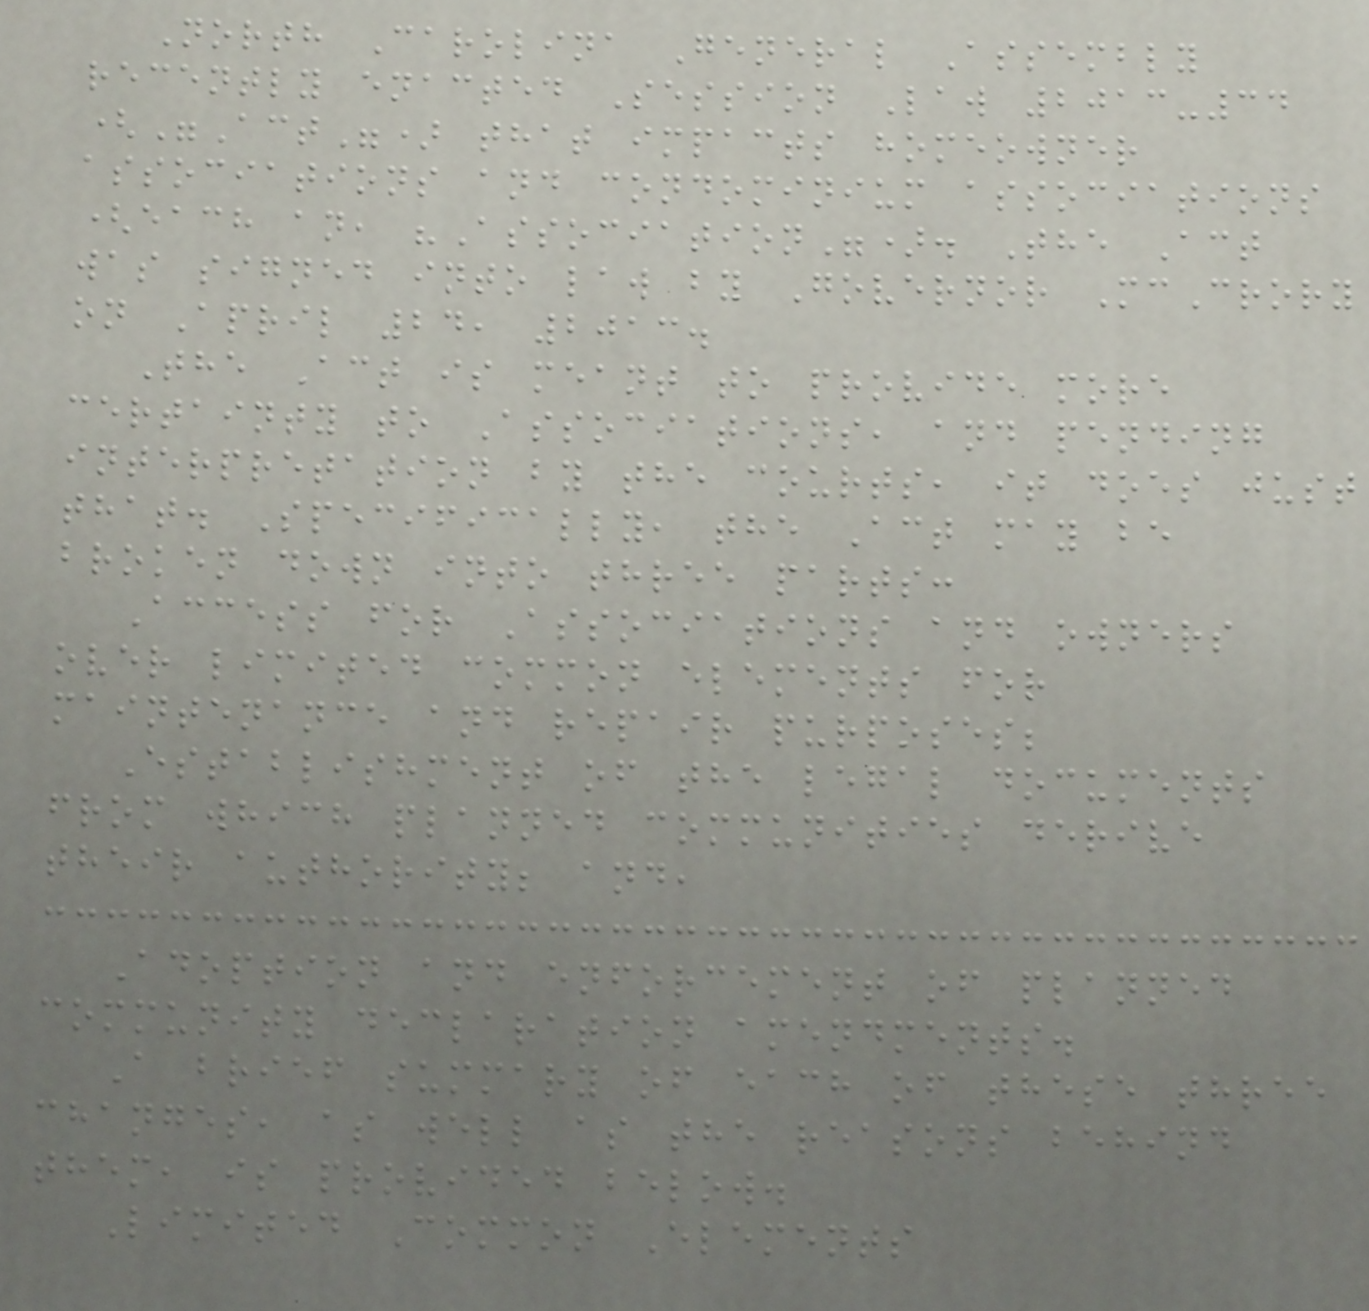North Carolina General Assembly
recently enacted Session Law 2013-34
("Act") that impacts homeowner
associations and condominium associations
(each an, "Association"). The Act
was signed into law by Governor McCrory
on April 24, 2013.
The Act is meant to provide more
certainty to Associations, and pending
interpretation by the courts, it does just
that. Specifically, the Act may be
broken down into three parts:
Access for Associations and owners
over limited common elements for
maintenance and repair purposes;
Establishment of the legal documents
from which planned communities derive
their authority; and,
Adoption and enforcement of planned
community declaration amendments.
A brief summary of each of these three
changes, as well as the reasons behind
them, is provided below.
Limited Common Elements
